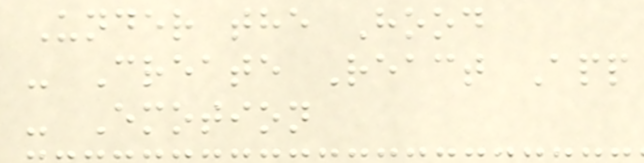Under the Hood
- Create React App
- Emotion
